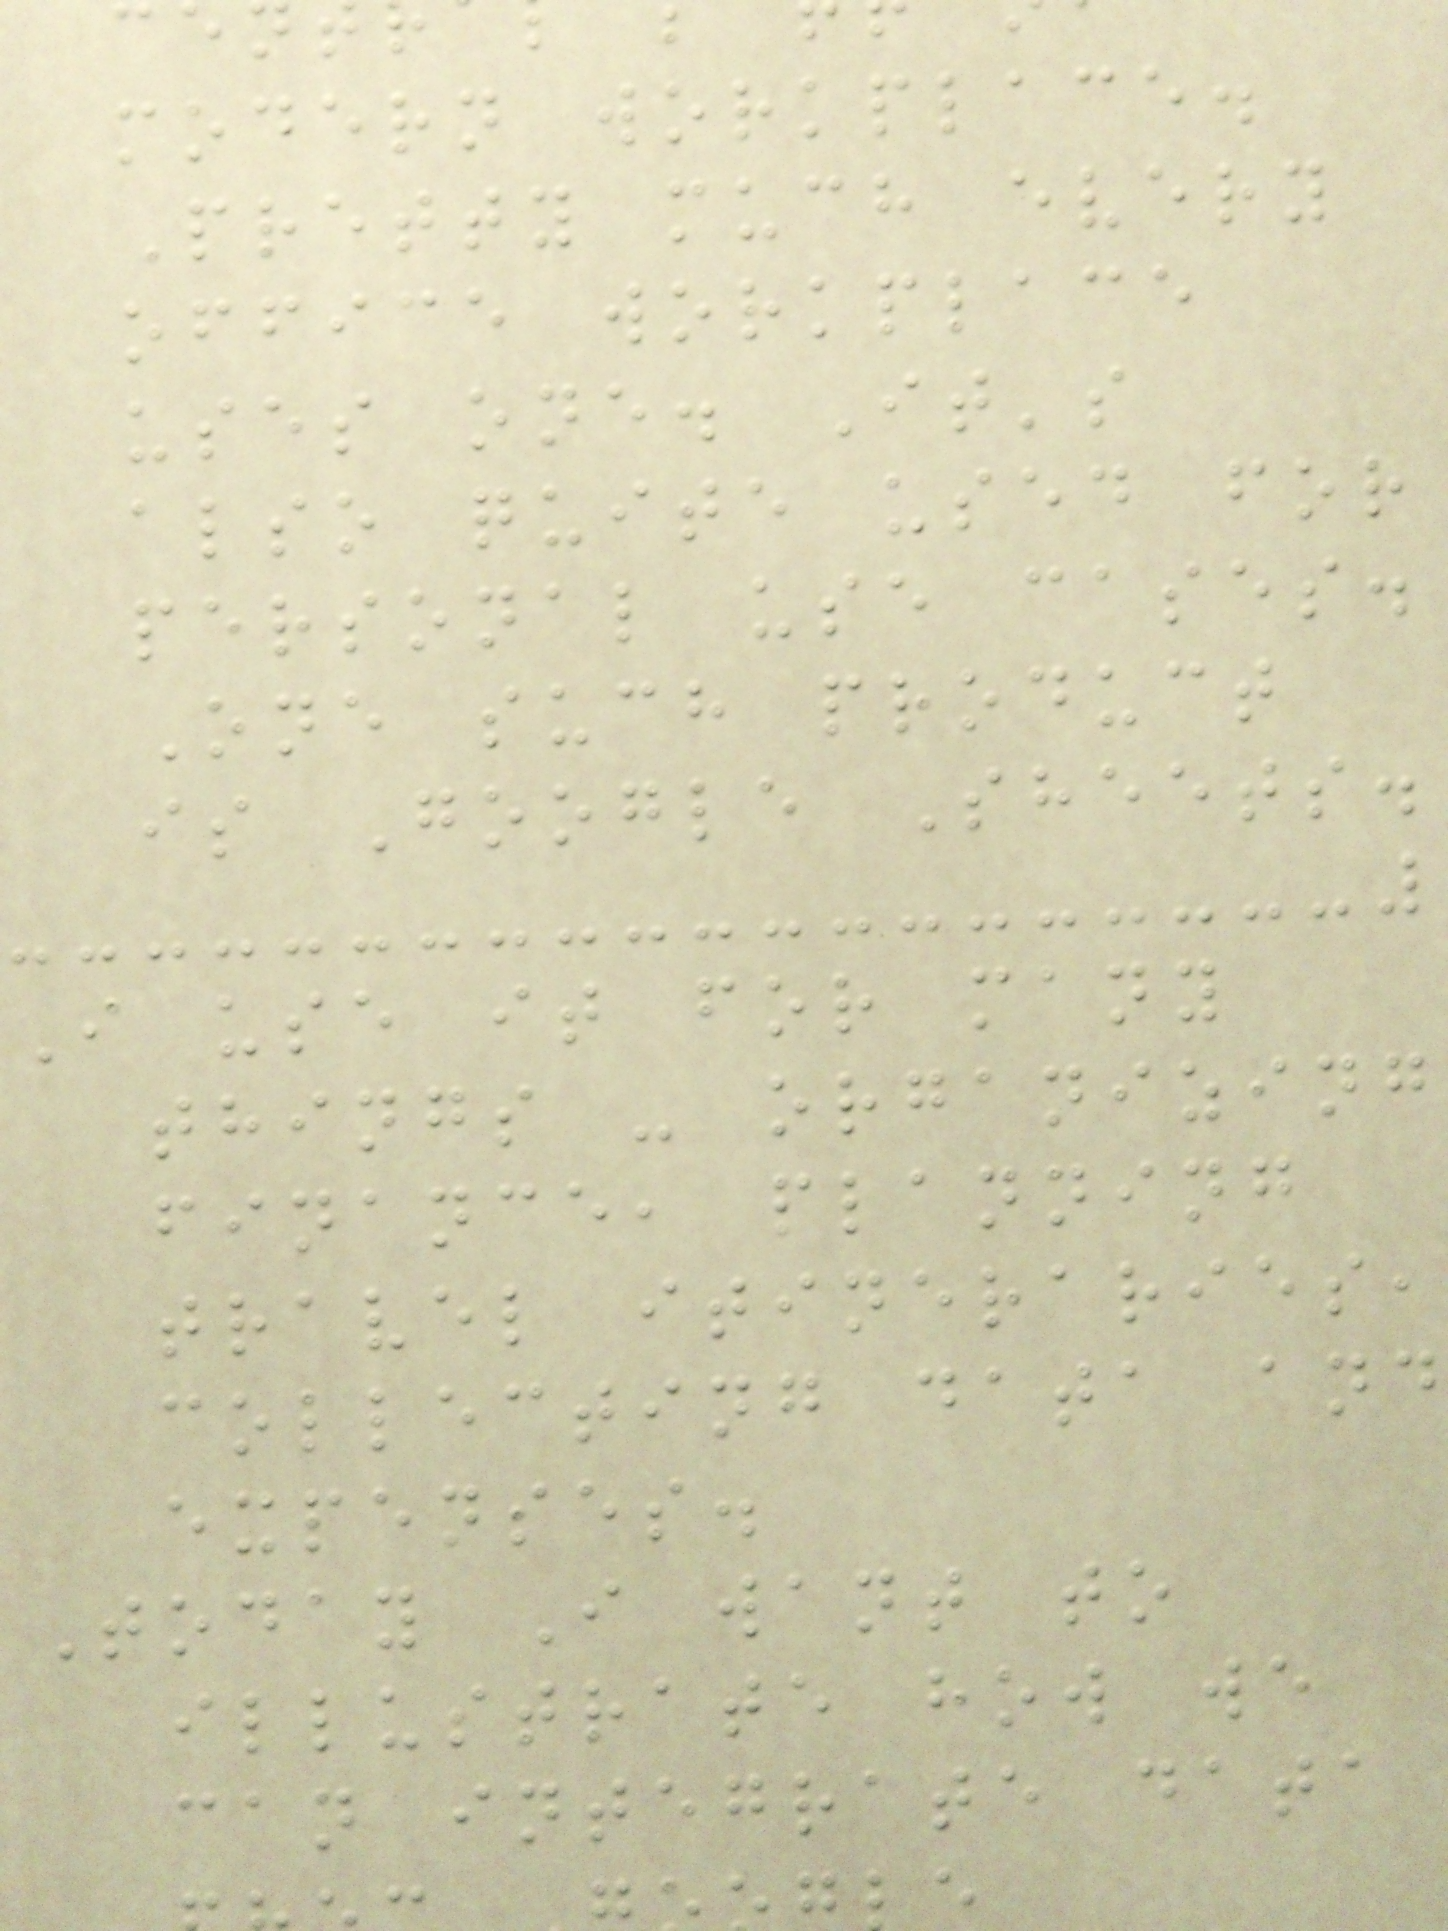modern workplace.
Pretty much every
office workplace
uses one. It's
also quite used for
personal use cases.
One such product
is Google Sheets.
I use it for many
things - organizing
finance, planning
travel itineraries,
collecting data and
expenses.
Today I want to
illustrate how we
can integrate data
